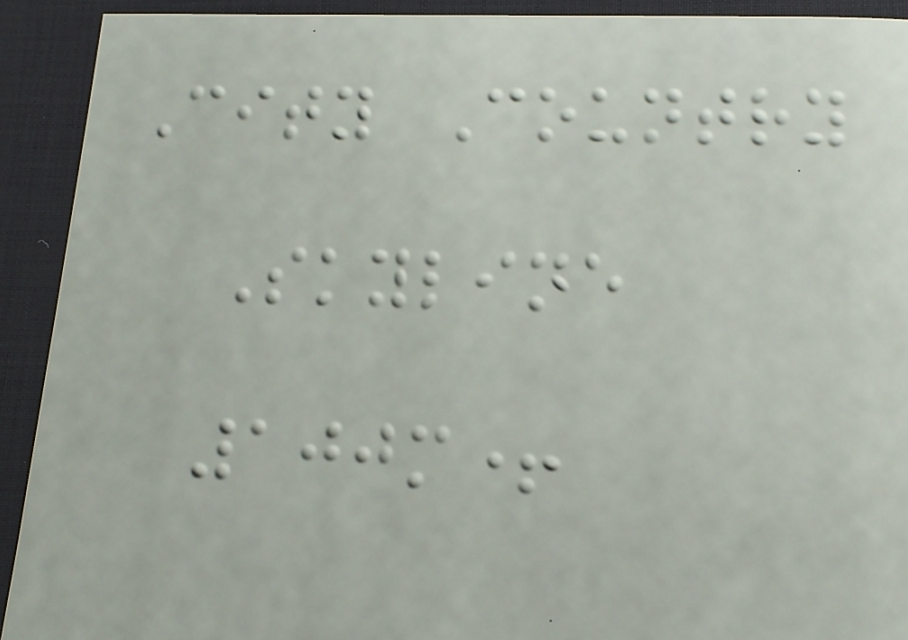City Country
Skyline
100m+
